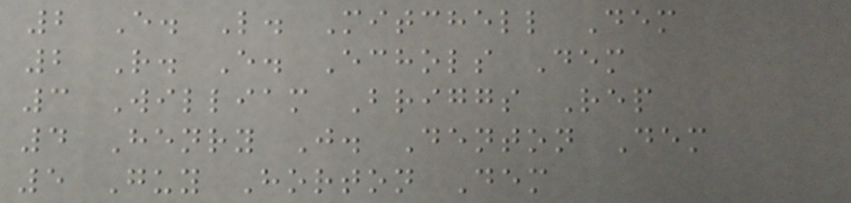2 E. L. Mitchell Dem
2 R. E. Echols Dem
3 William Briggs Rep
4 Henry J. Denton Dem
5 Guy Horton Dem
